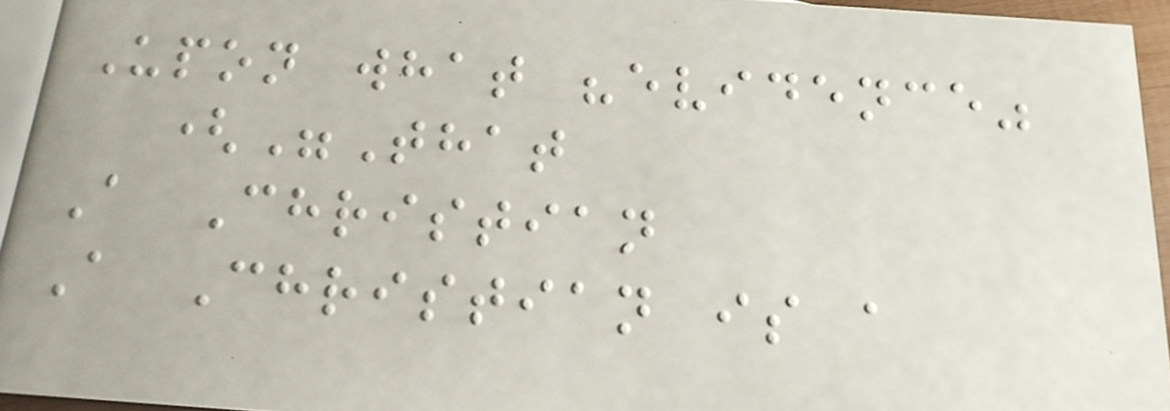Upon what "evidence"
("That
A Christian
A Christian is a
